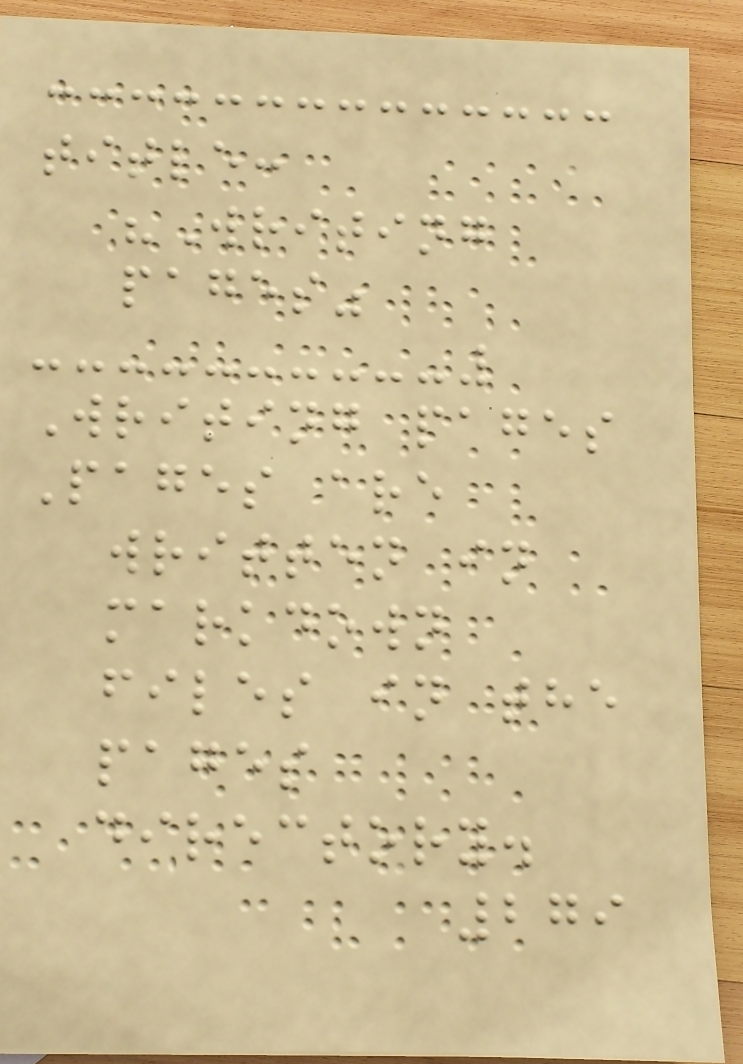title:
"Writing
pages"
Writing pages
Pages are
written in
markdown
files in the
pages
directory.
279
